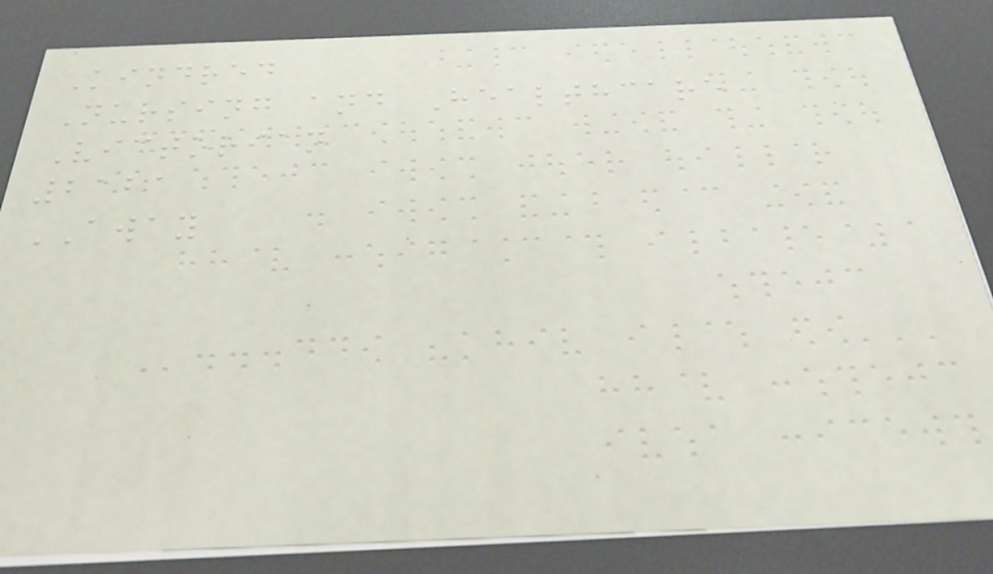Kindred
Nursing and Healthcare
Victorian
2121
AWAY
